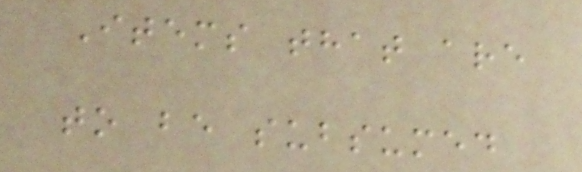Items that are
to be subsumed
